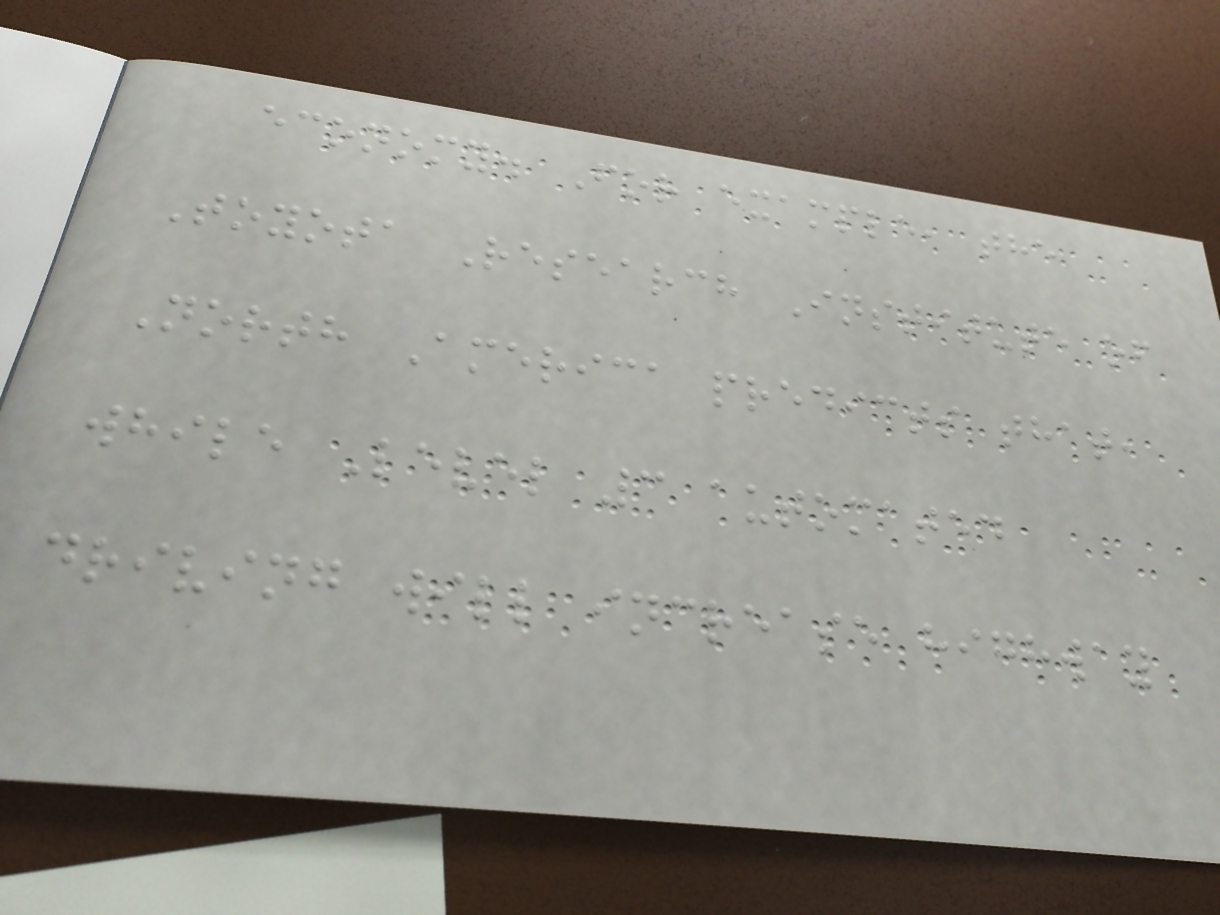economy. For example, the
Toyota Research Institute of
North America predicts that,
while Level 3 automated
driving will increase highway
